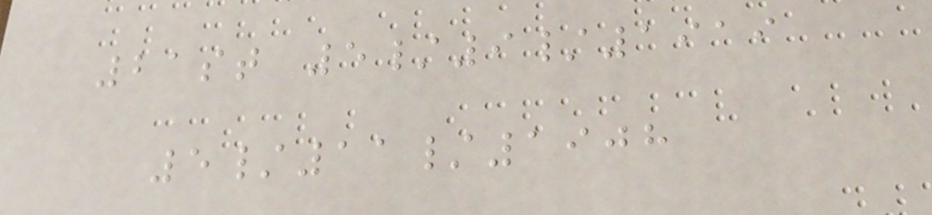21st 5/9/1919
5/11/1908
